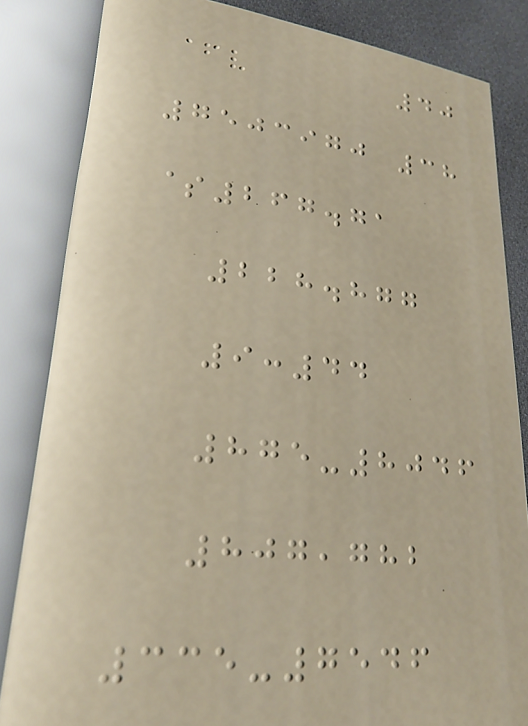40
7503970 38
$267.71
228.877
9:44
875-8046
807,782
335-7546
